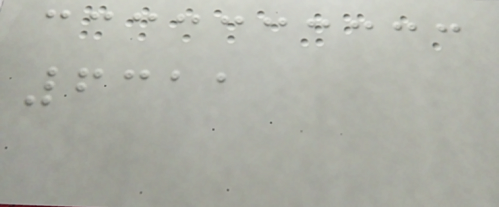6311
